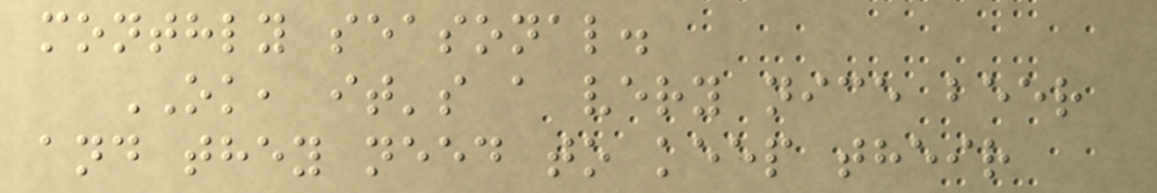monthly seasonal.
OK, it's a very nice beer
and they need to keep their
